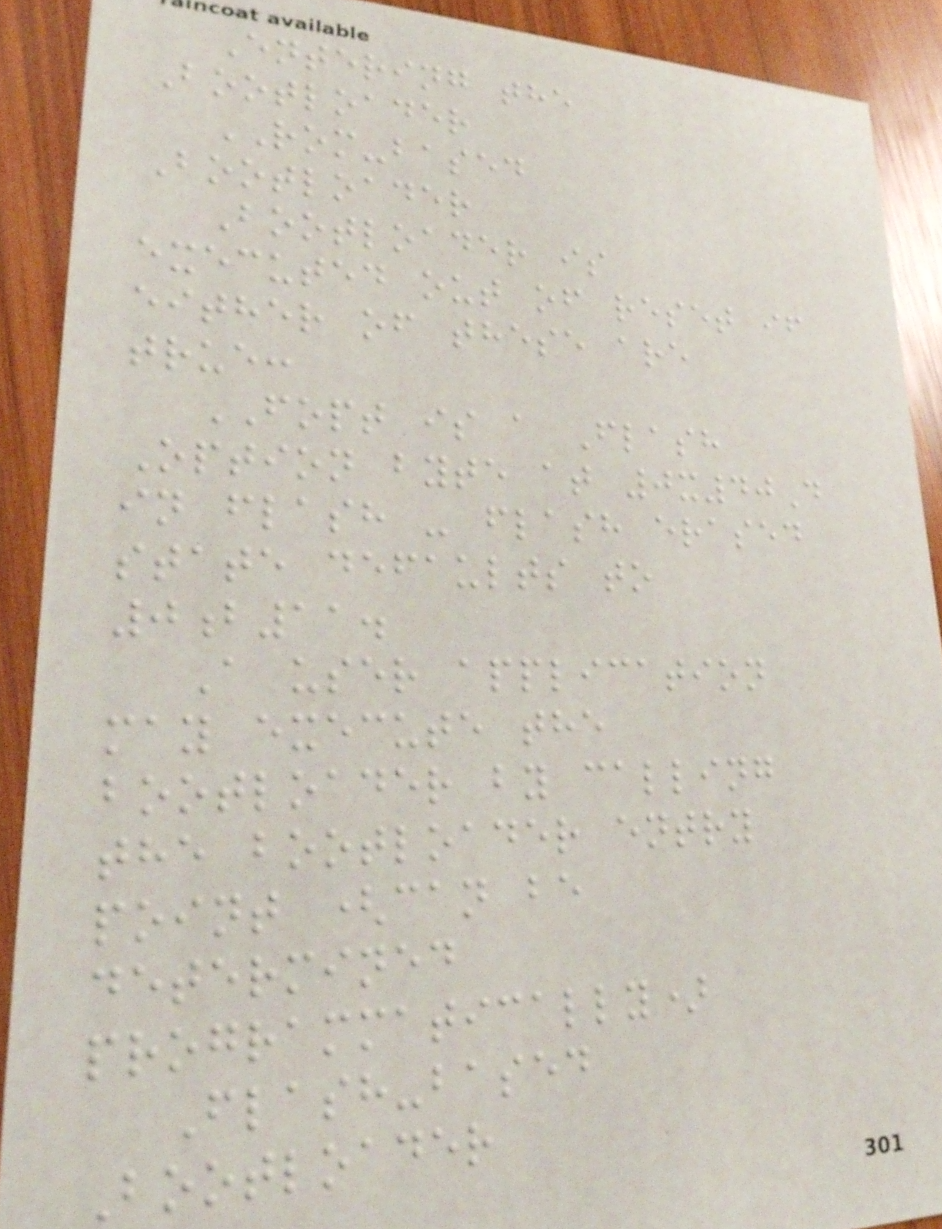Entering the
Bootloader
ROM-based
Bootloader
Bootloader is
executed out of reset if
either of these are
true:
FOPT is a Flash
Option byte at 0x40D
in flash - flash erased
state defaults to
0b11.
A user application
may execute the
bootloader by calling
the bootloader entry
point (can be
determined
programmatically)
Flash-based
Bootloader
